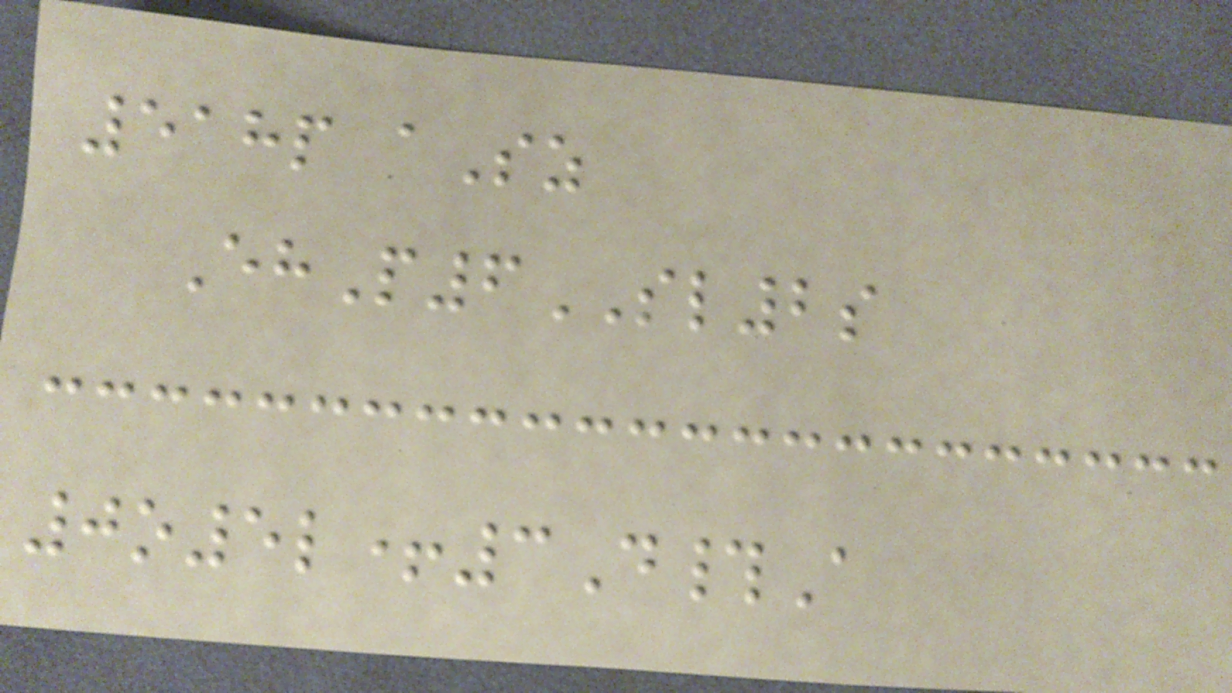518p aSz
EhP6SL2s
0o5l+3D#A
